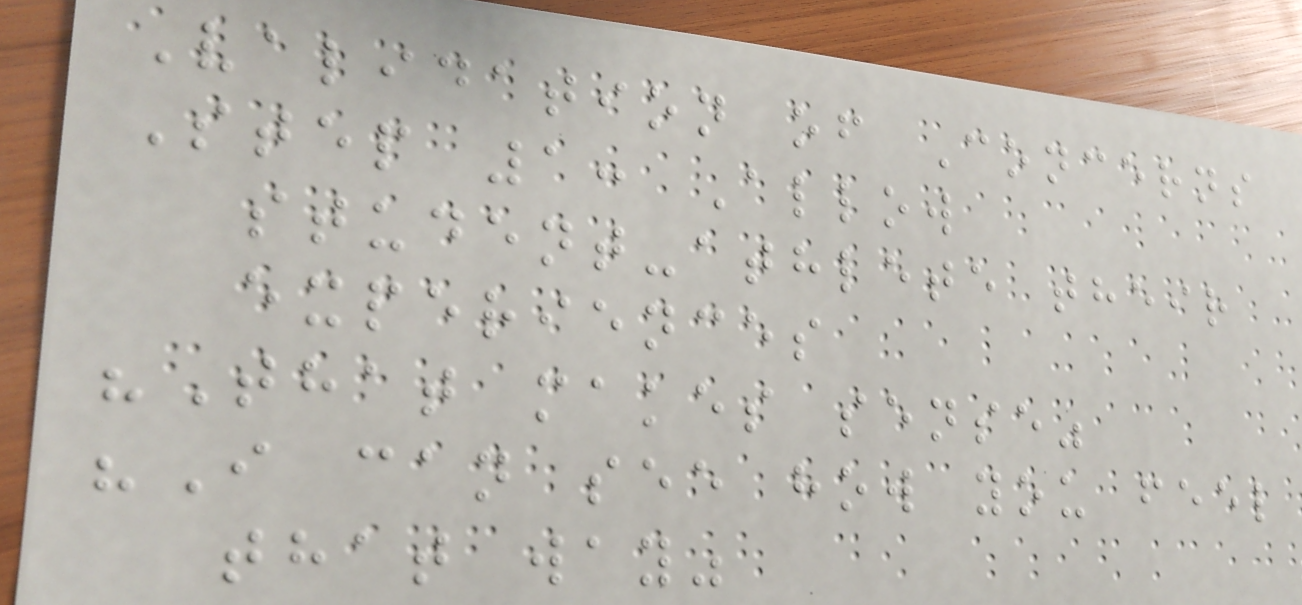Validation of Concerns
Step 1: Allow
student-athlete their
experiences
"That makes sense"
"I can see how you feel
that way"
